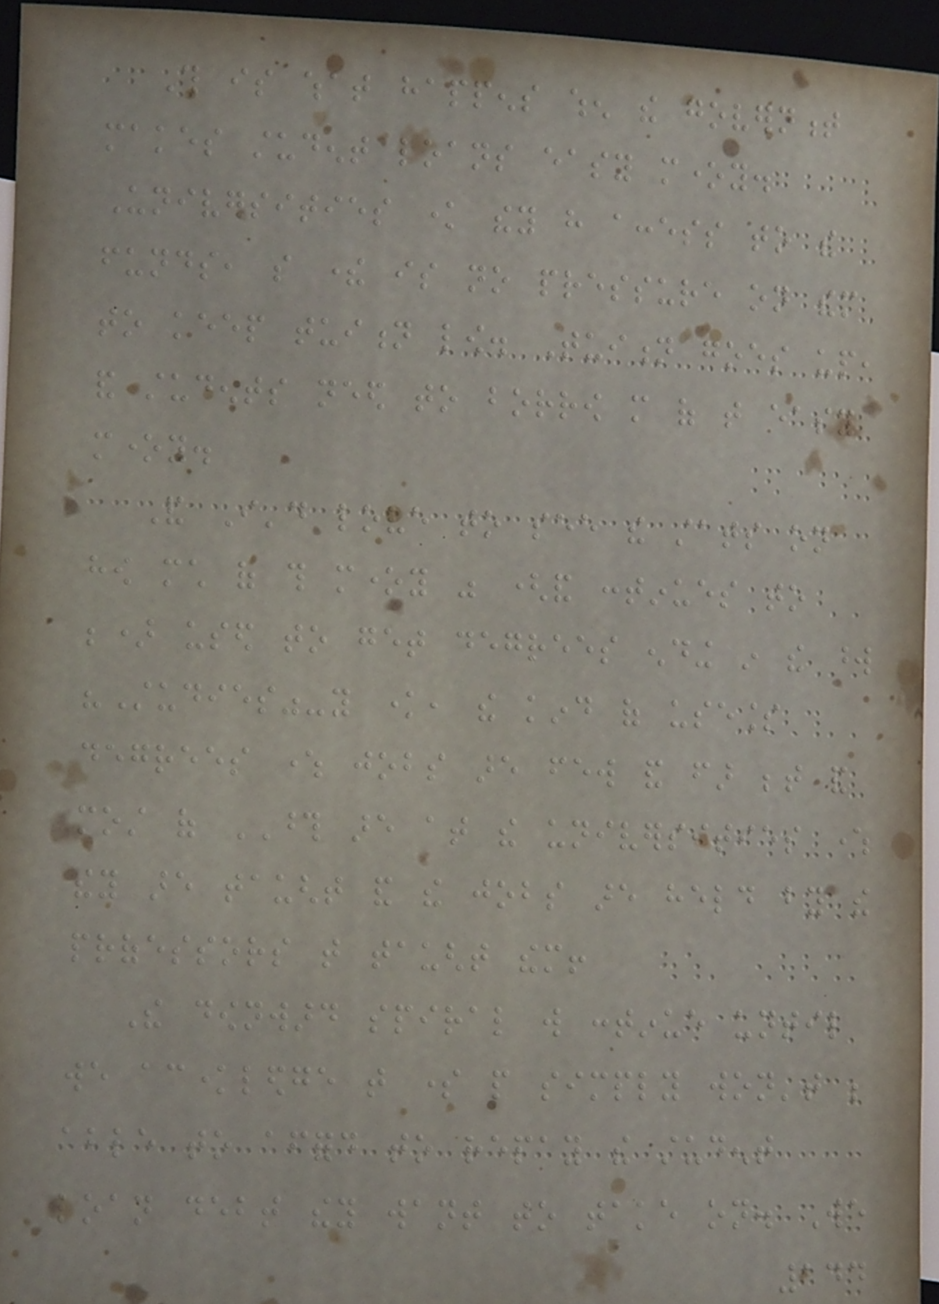This is what happens when the government
makes student loans easy money.
Universities know they have access to the
funds, so there is no pressure on them
to keep tuition low. Tuition goes up,
and students need to borrow more of that easy
money.
And I'd love to see the stats on
how much of this money was (and continues to
be) used to get degrees ending in the word
"Studies"-you know, the kind of useless
degrees where jobs are few and far between and
most of THOSE are at the universities where
they are taught and the jobs are held by the
professors that taught them!
The downward spiral will continue until
we acknowledge that some people simply won't be
able to afford to repay the student
loan debt they want to take on. We
144
